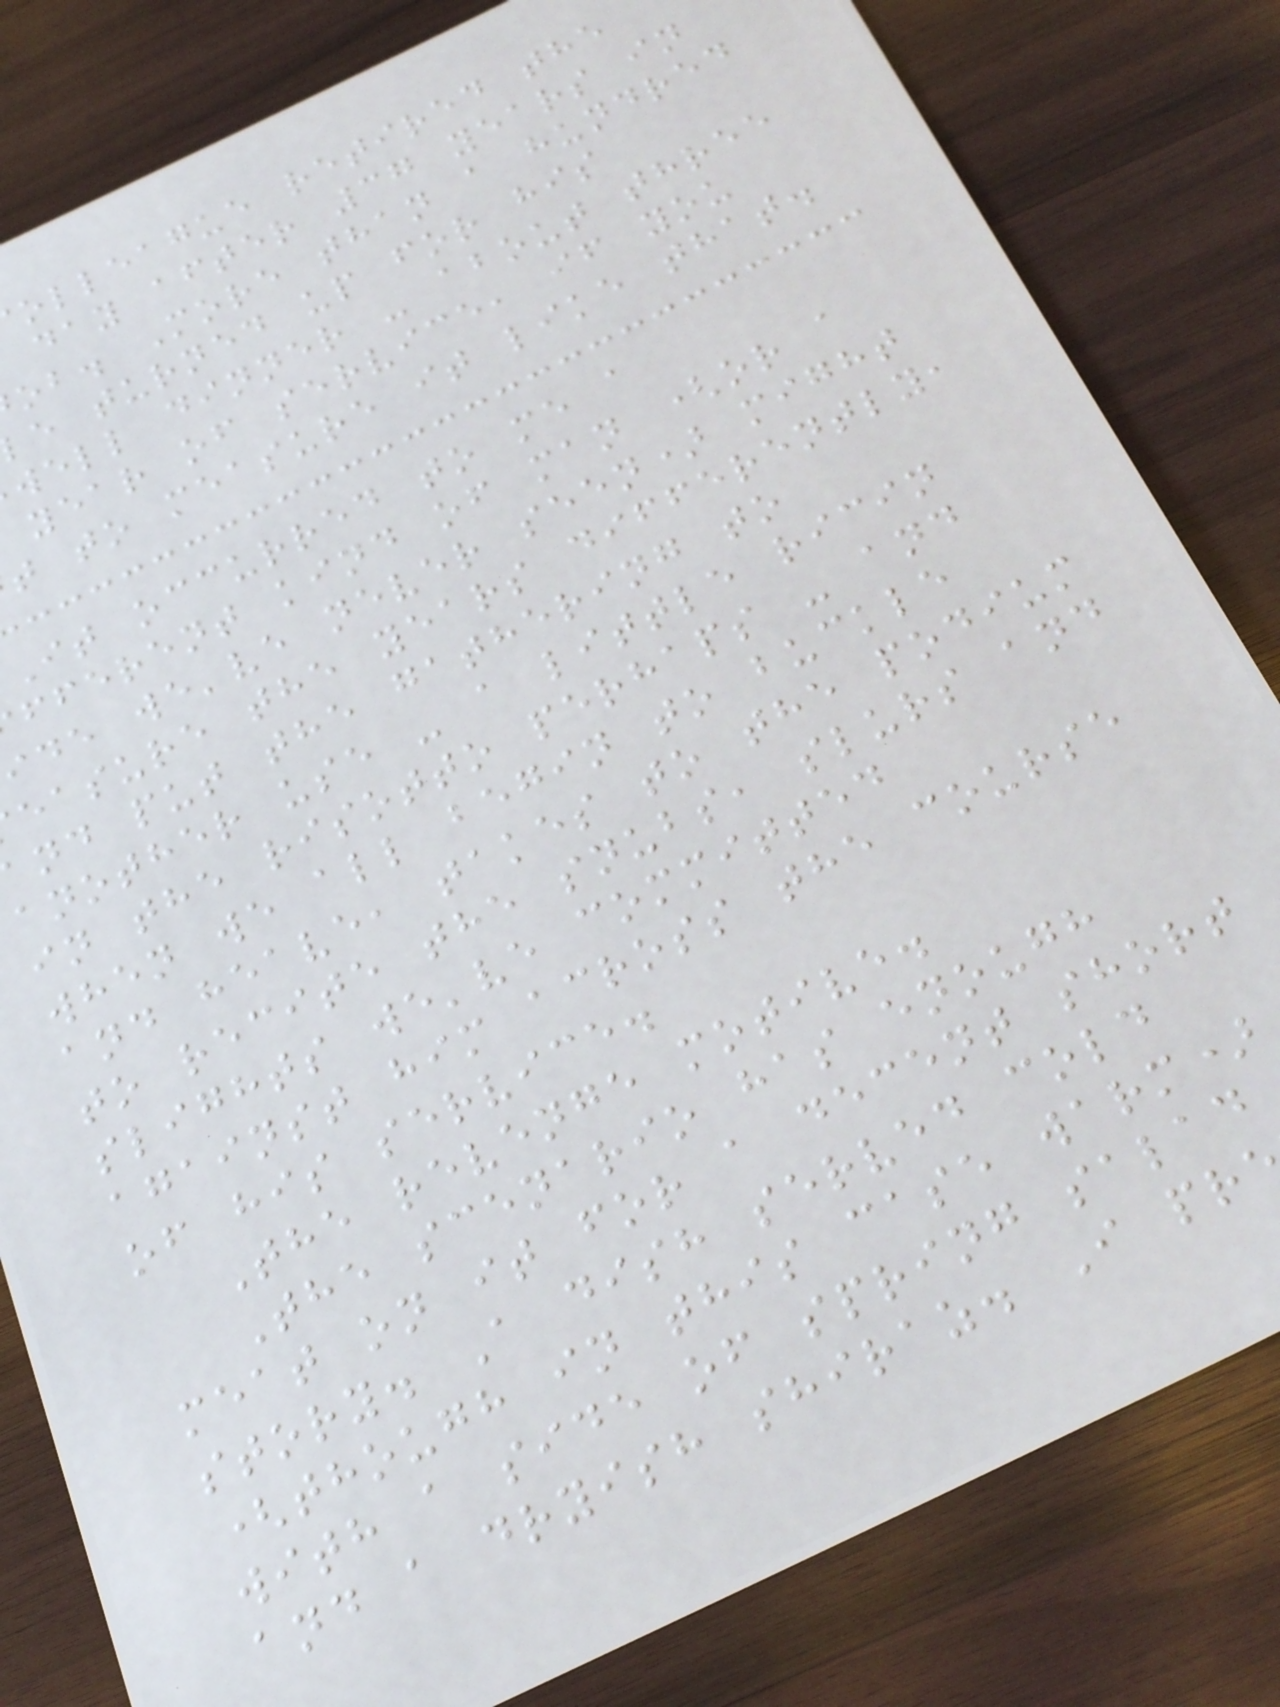olleague retired the
day after 37 years in
ob. More than a hundred
e turned up for his
well dinner - about three
year of service, if you
t to measure it like that.
It occurred to me a
fferent kind of man (or a
ide we've never seen) might
easure the years differently,
nd put the gathering to
another use - a little ricin
in the risotto perhaps - and
when we all begin to buckle
and heave, takes to the podium
to recite the snubs, slurs and
slights we've committed
against him across the course
of his service.
The revenge motive.
The scenario has enough
meat on it for a decent short
story. A dish served cold
(though in this case warm)
with a side of spring salad
and a dryish shiraz. I pr
